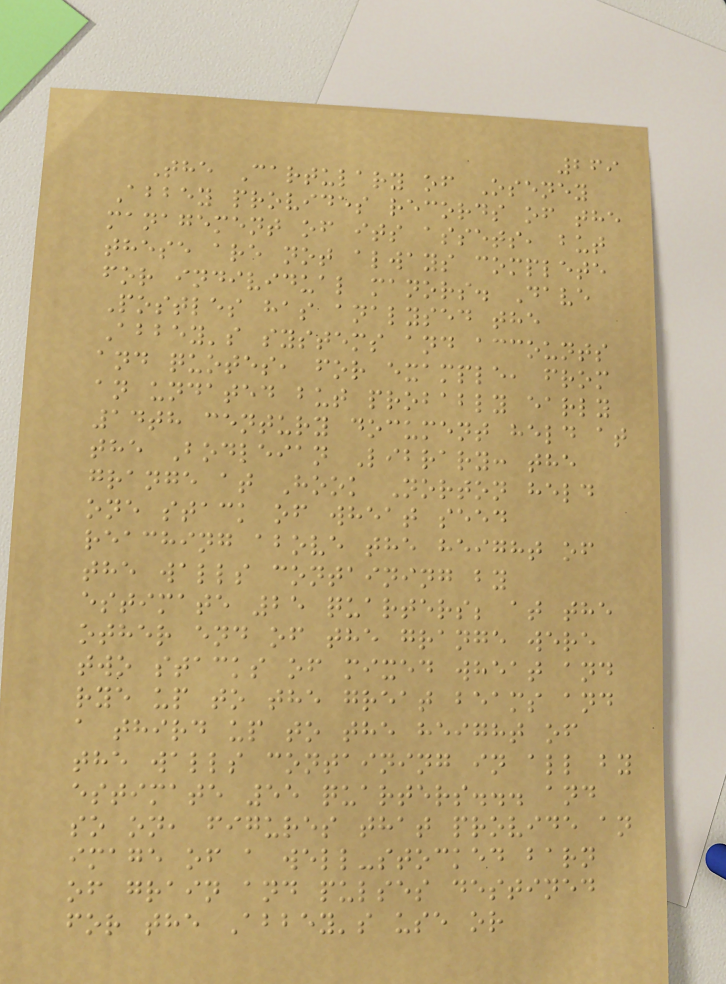269
The Cartulary of Oseney
Abbey provides records of the
management of its assets, but
these are not always complete
for individual manors. Dave
Postles has analysed the
Abbey's systems and accounts
and quotes, for example, from
an undated but probably early
14th century document held at
the Bodleian Library: the
grange at Hook Norton held
one stack of wheat seed
reaching above the height of
the walls containing by
estimate 25 quarters; at the
other end of the grange were
two stacks of mixed wheat and
rye up to the great beams and
a third up to the height of
the walls containing in all by
estimate 55 quarters... and
so on, figures that provide an
image of a well-stocked barn
of grain and pulses destined
for the Abbey's use or
